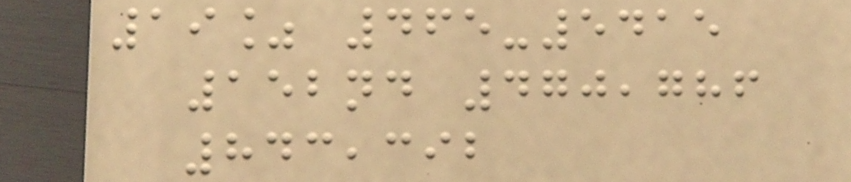19% 465-5415
152nd 470,786
843,392
